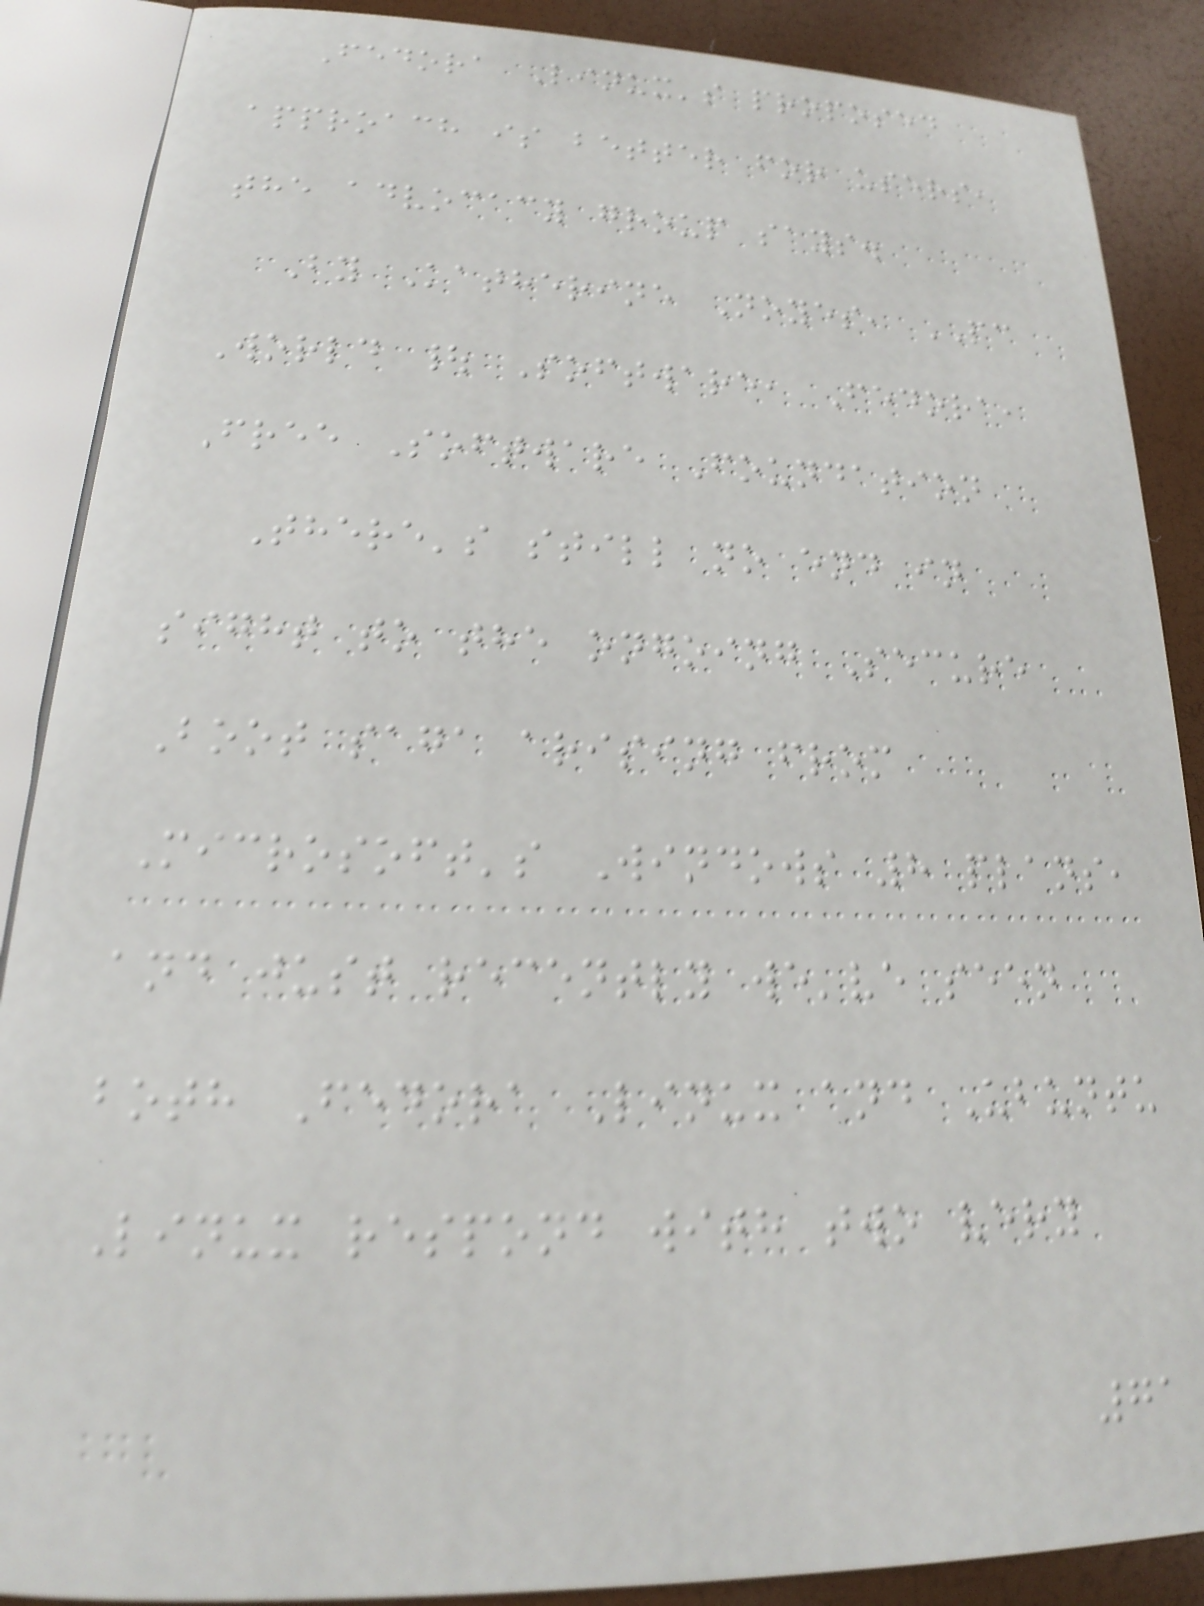Fedora Linux's proposed
approach is better for users,
the advocacy group says.
By Katherine Noyes, PC
World | Software, Fedora,
Free Software Foundation
There's still no end in
sight to the ongoing Secure
Boot saga arising from
Microsoft's Windows 8 plans,
and just recently we've seen
both Fedora Linux and Ubuntu
Linux respond with two very
71
